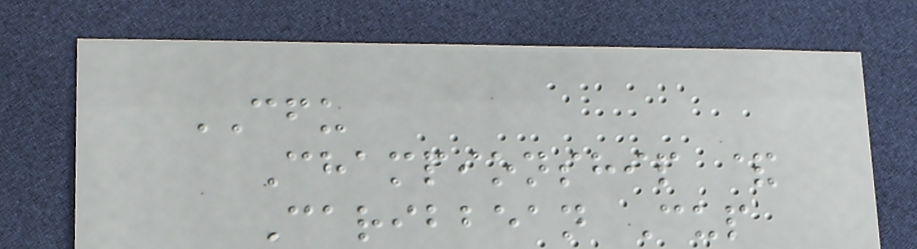CFU
Championship &
Caribbean Cup
